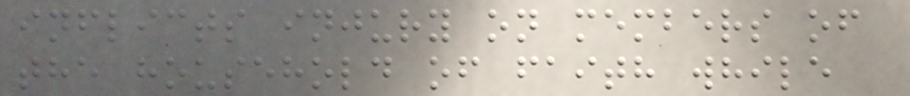inflicts injury on members of
the household of faith while
